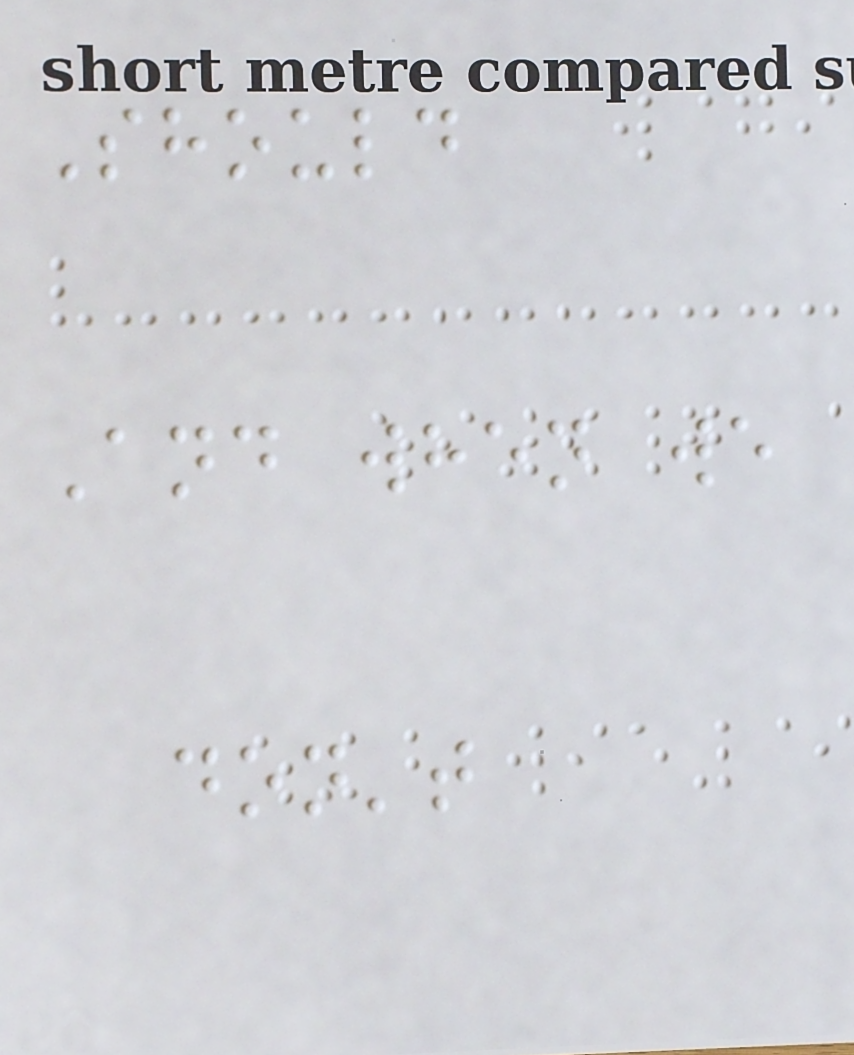Should
And when we
don't
